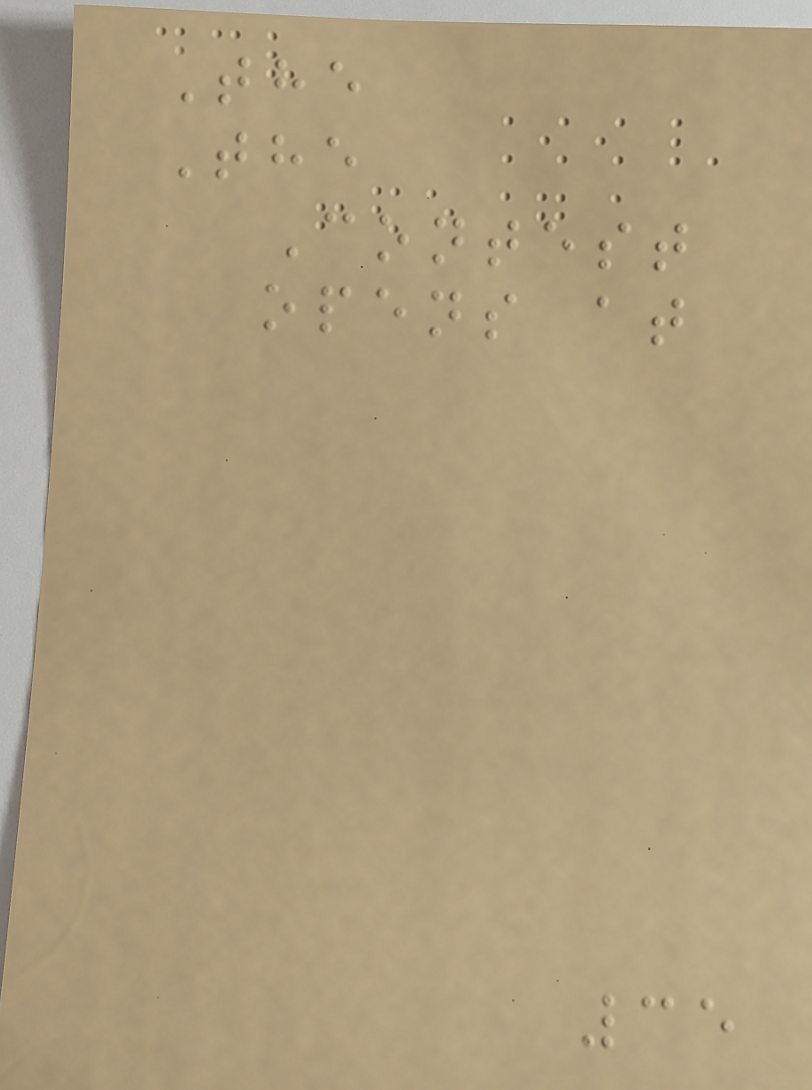The
The
Contest
opens at
35
